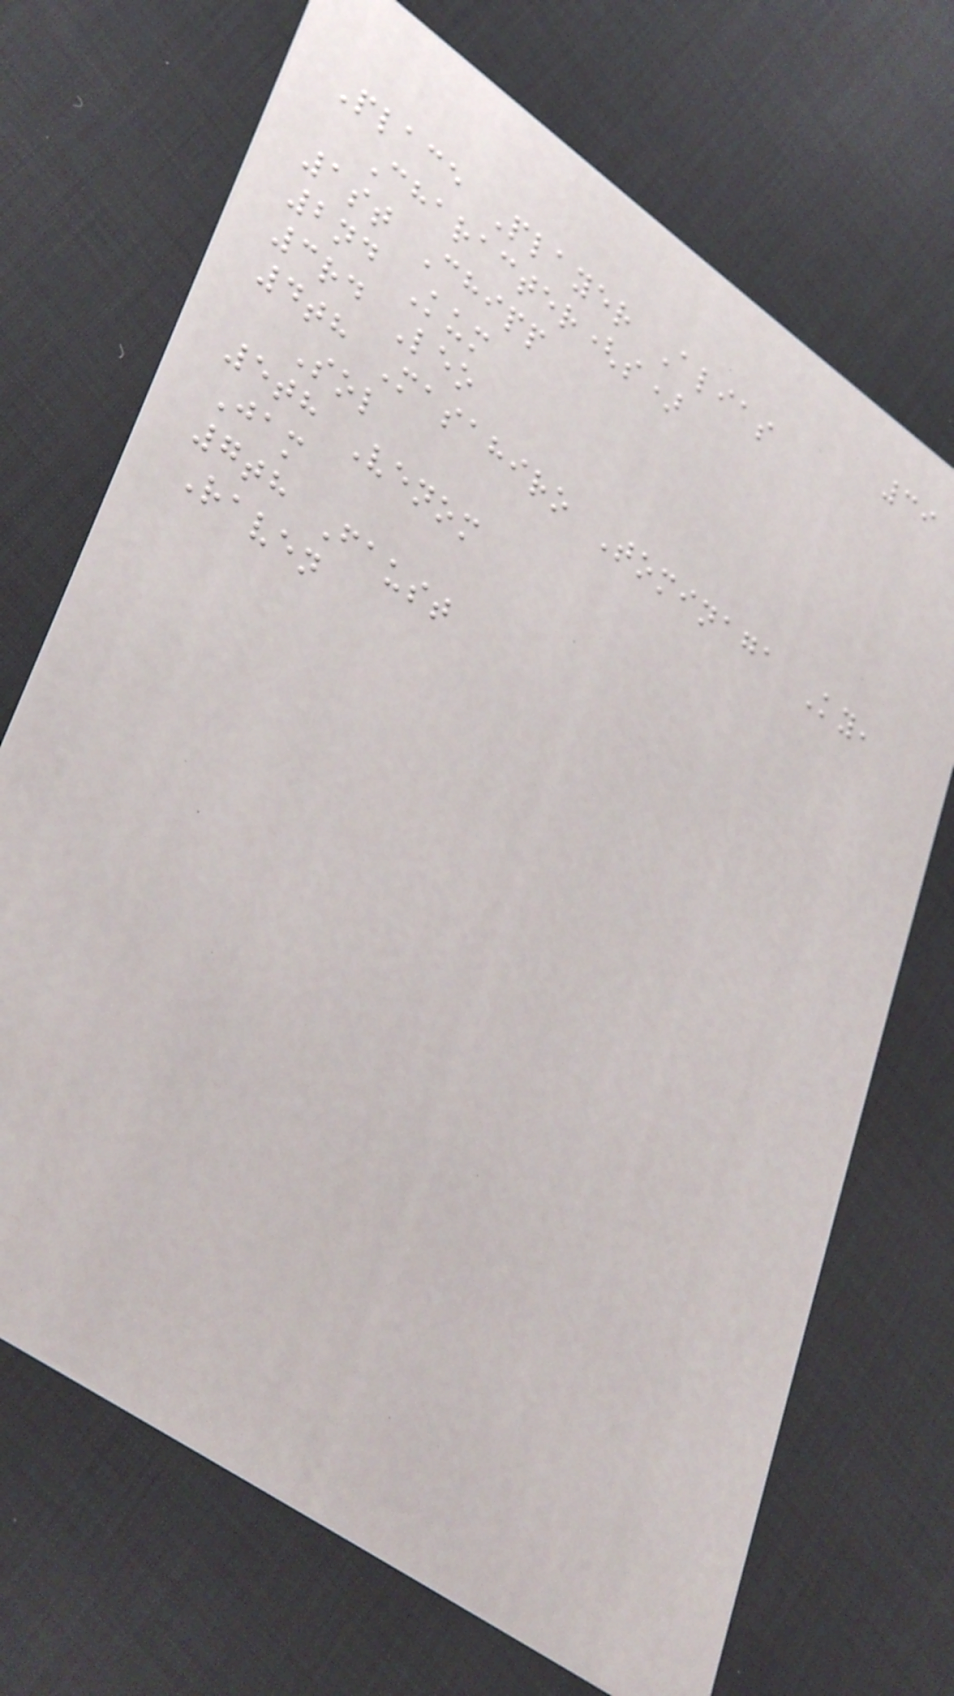39
Place Player Alias
Character(s)
1st Chipp
2nd Kum
3rd Leo
4th Masahiro Tominaga Ky,
Sol
5th Venom
Jam
7th Faust
Raven
